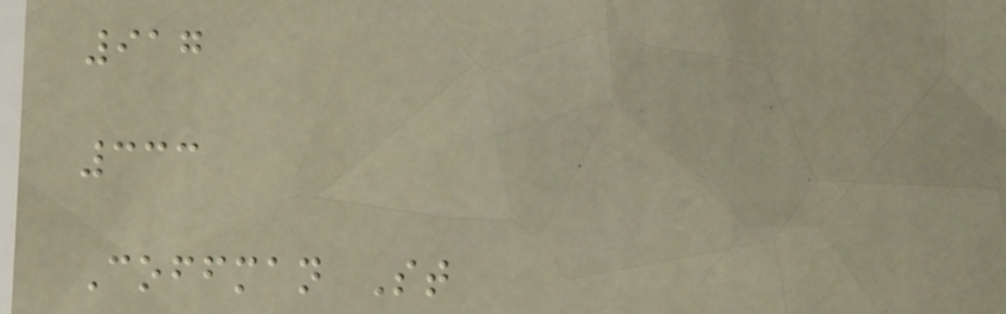917
333
Coffman St
